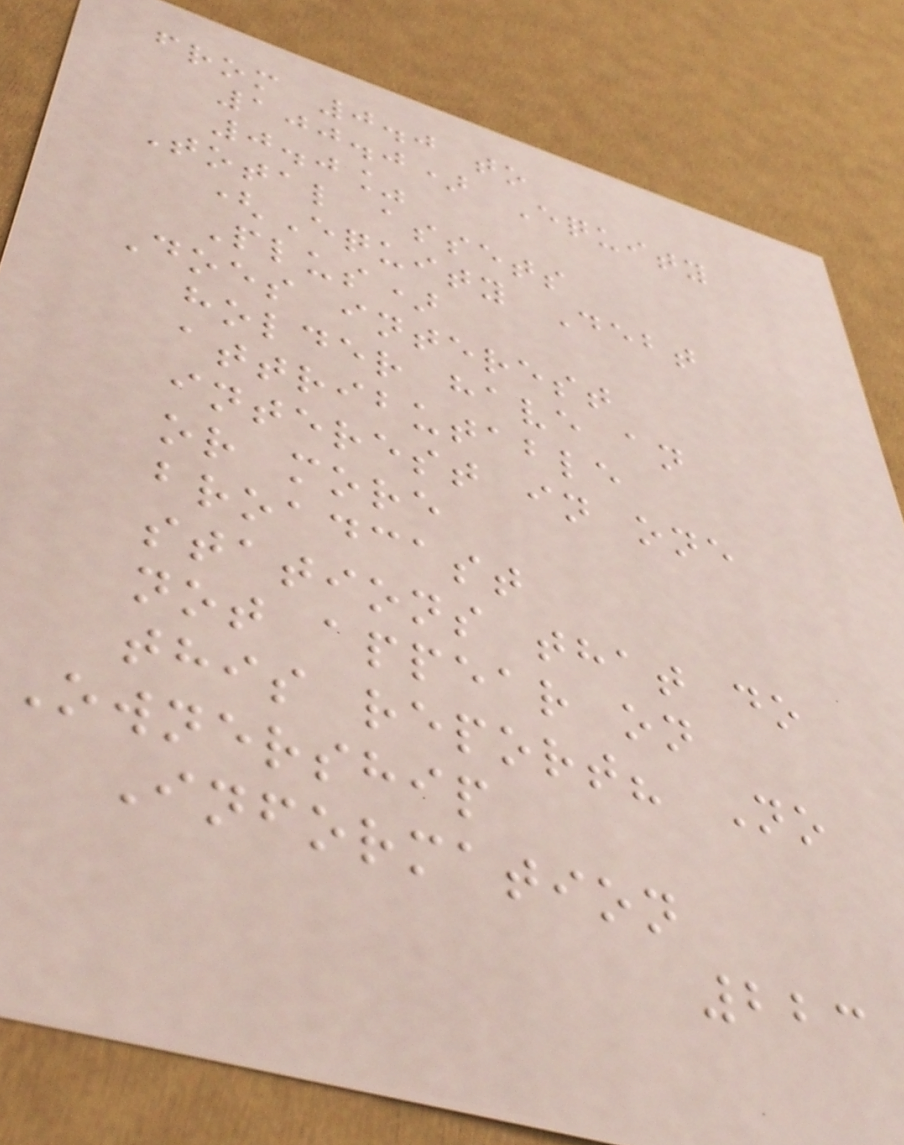from 0.0 to
100.0) Equity
0.0%
Total assets
(Equity Debt
Plus)
Does interest
holder have an
attributable
interest in one
or more
broadcast
stations that do
not appear on
this report? No
Ownership
Information
223
